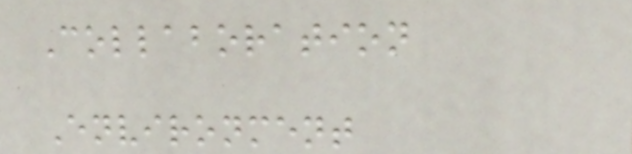Collaboration
Environment
